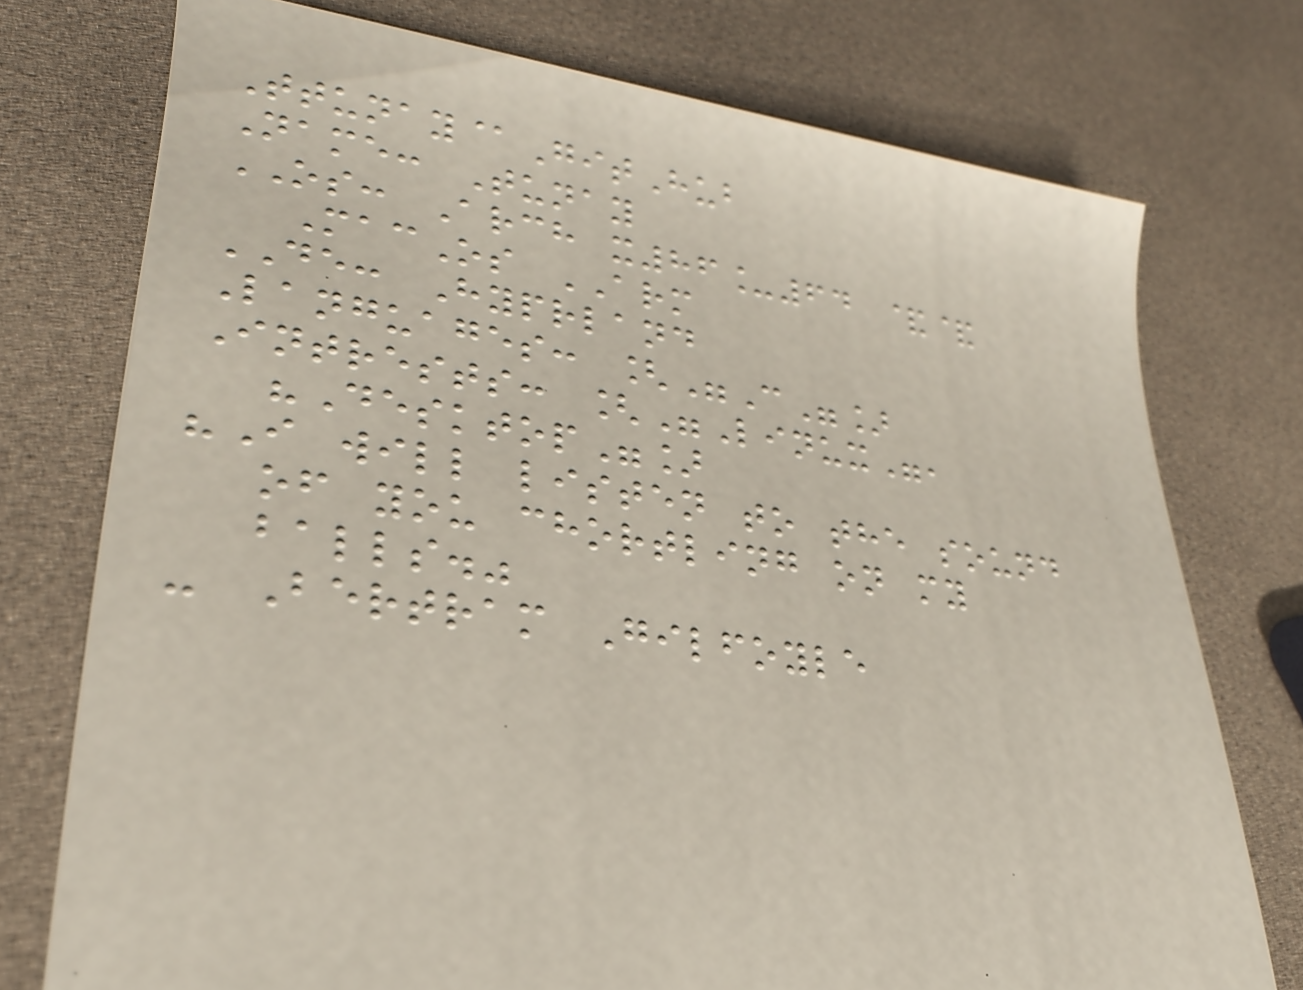Ttunay@GitHub
Name: Tunay
OS: Arch x86_64 &&
MacOs ARM
DE: Hyprland
Languages: ["C"]
Intrests: ["Linux",
"Desktop"]
"I will listen to the sound
of you chortling on my
balls."
- Bertram Gilfoyle
